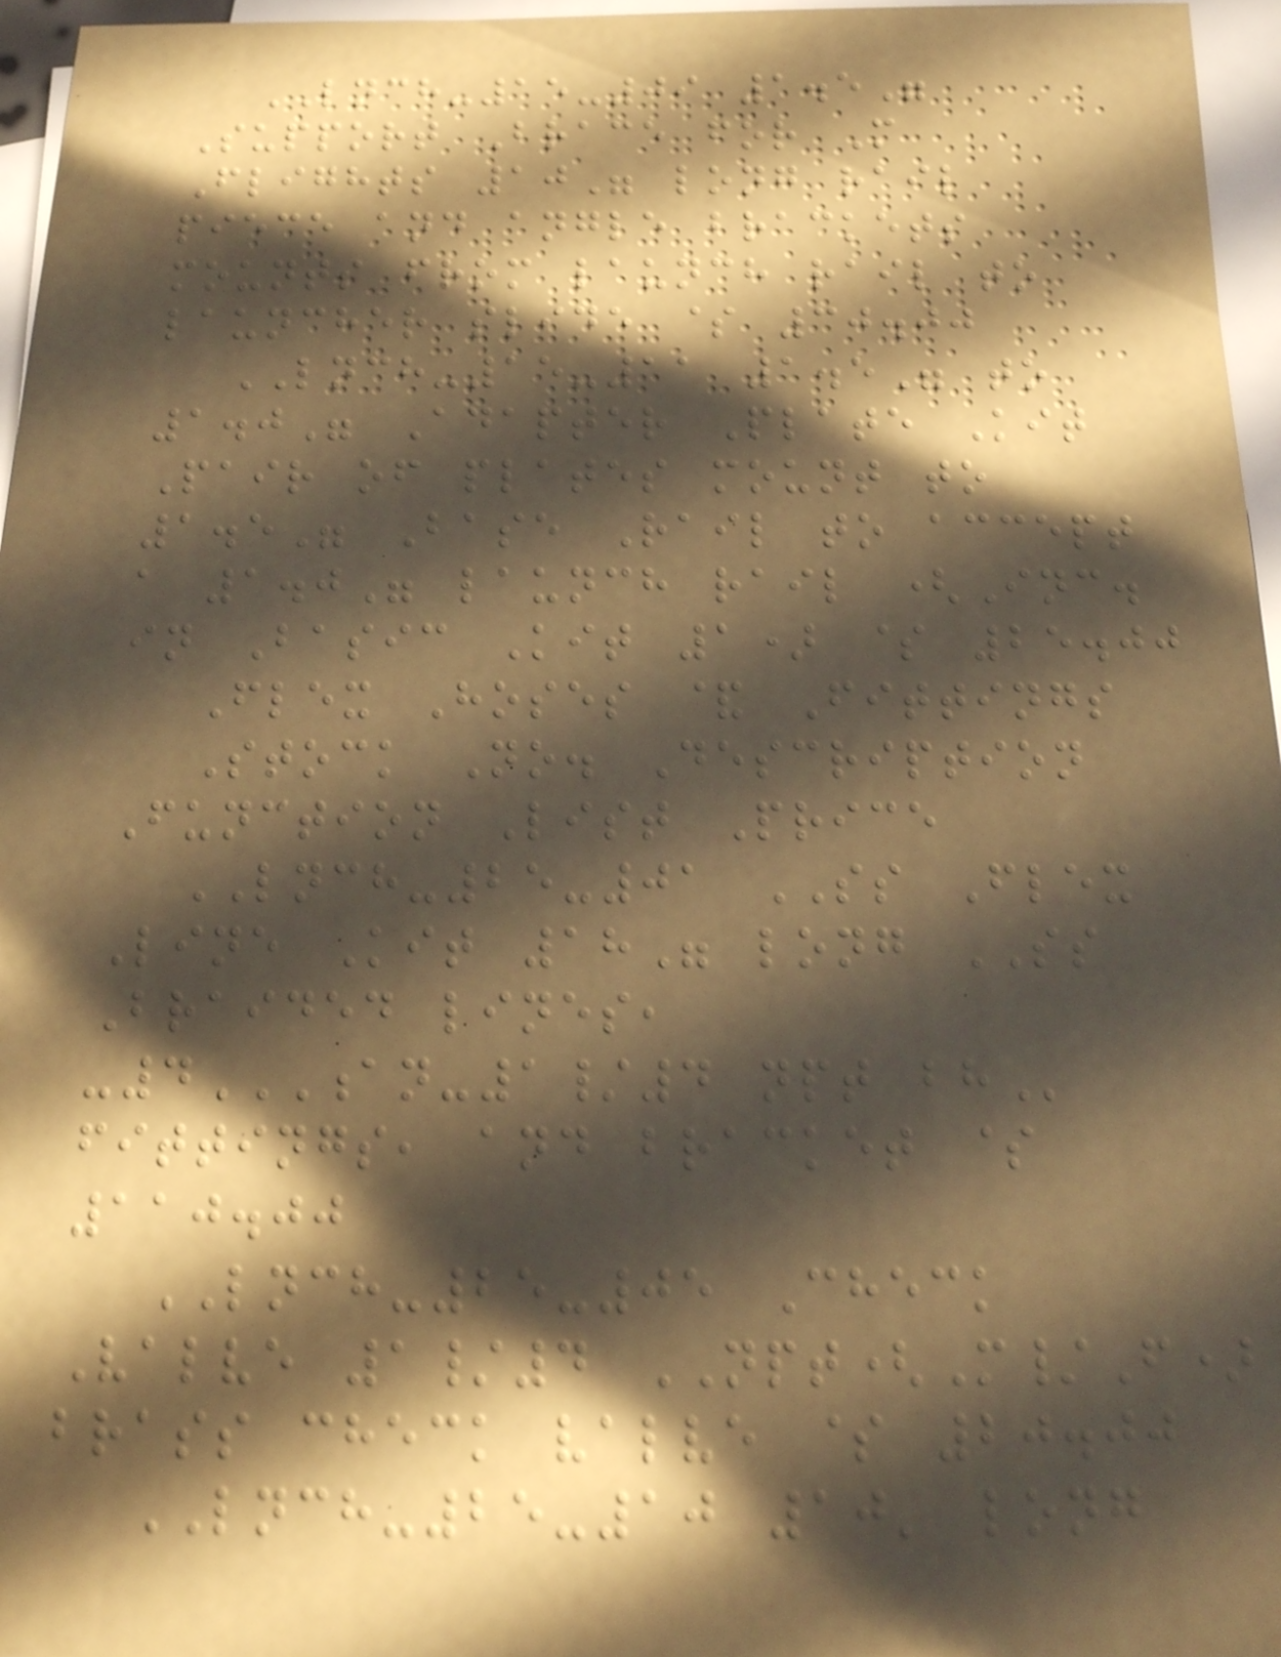LNCH-15-09 1.5"
Support Brace for M
Flights 10" long rail
piece and angle brackets
mounts from launch rail to
launcher slide $ 30.00
LNCH-15-11 1.5" to
1.0" Adapter Plate Kit
Pair of plates mount to
1.5" Base Rail to accept
a 1.0" launch rail (Inc.
in Basic Kit 1) $ 25.00
Flex Hoses & Fittings
Stock No. Description
Function List Price
LNCH-25-01 SS Flex
Line Kit 18" long SS
Braided lines,
-4AN-1/4 NPT BH
fittings, and bracket $
110.00
LNCH-25-05 Check
Valve 1/4 NPT(M/F)
brass check valve $ 20.00
LNCH-25-10 10' long
